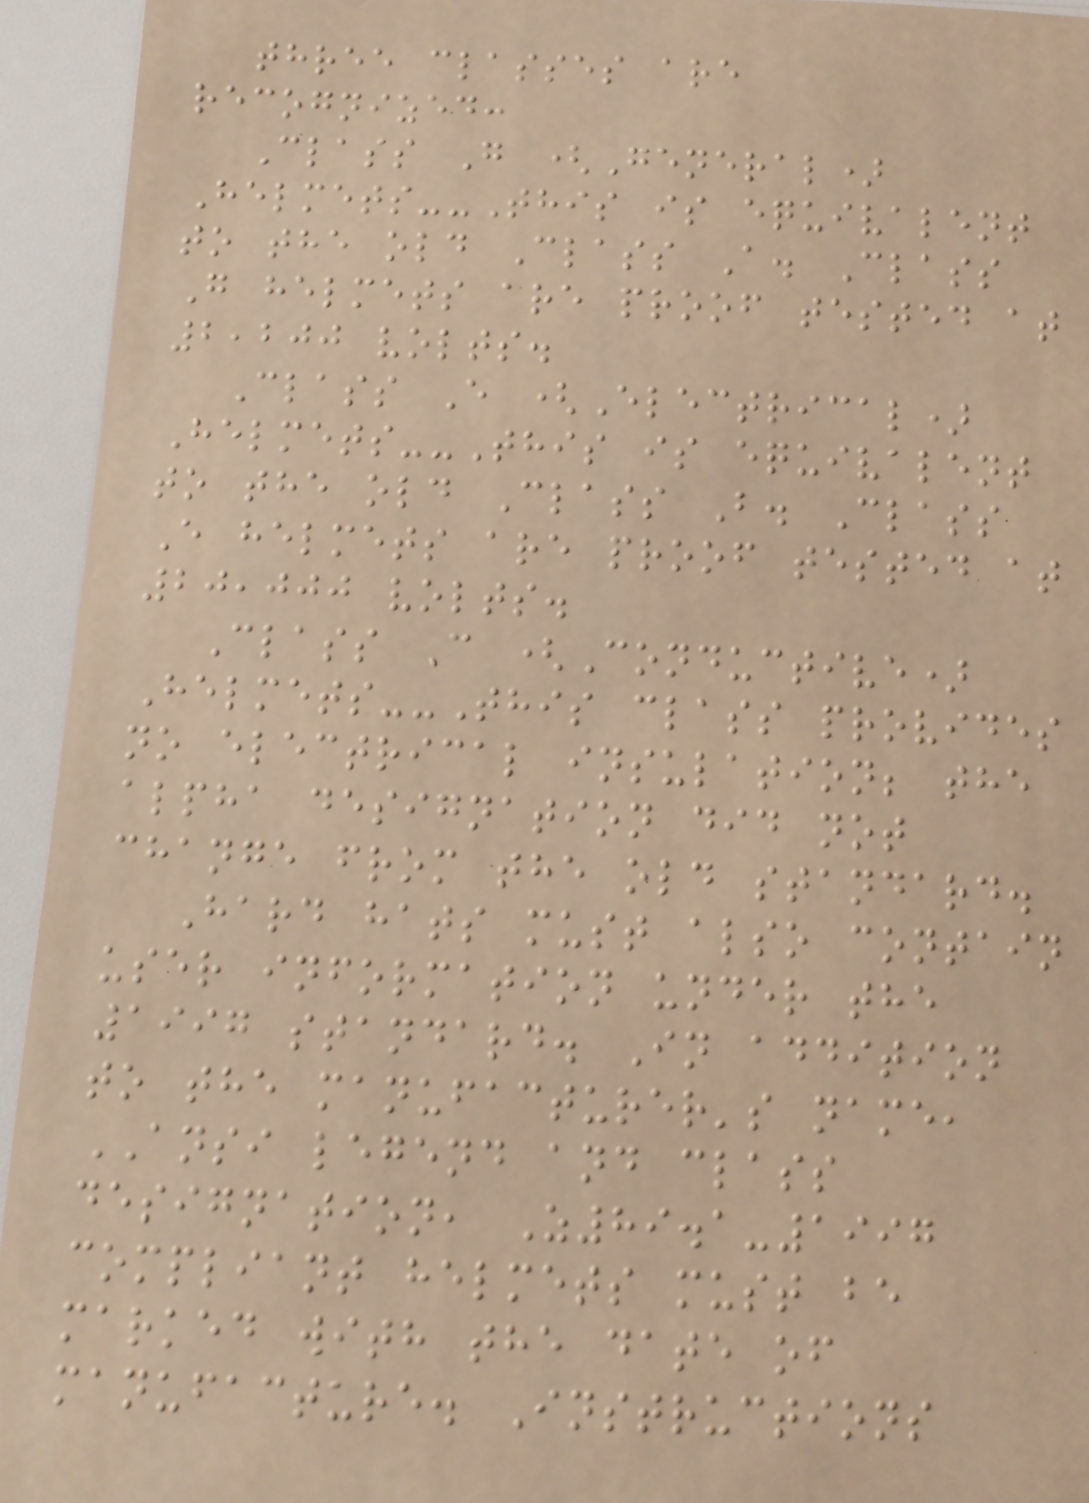three classes are
recognized:
Class G (General)
Helmets--This is equivalent
to the old Class A. Class
G helmets are proof tested at
2,200 volts.
Class E (Electrical)
Helmets--This is equivalent
to the old Class B. Class
E helmets are proof tested at
20,000 volts.
Class C (Conductive)
Helmets--This class provides
no electrical insulation; the
alpha designation did not
change from the old standard.
Hard hats must also contain
user information under the
1997 standard. In addition
to the manufacturer's name,
ANSI legend and class
designation, Z89.1-1997
compliant helmets must be
marked with the date of
manufacture. Instructions
